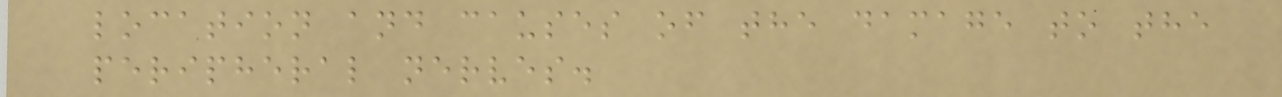location and causes of the damage to the
peripheral nerves.
